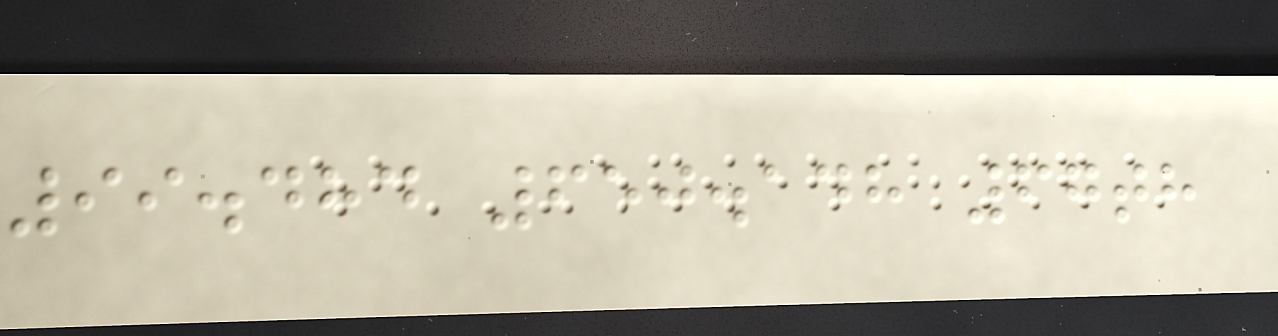99.484 650.148 67th
